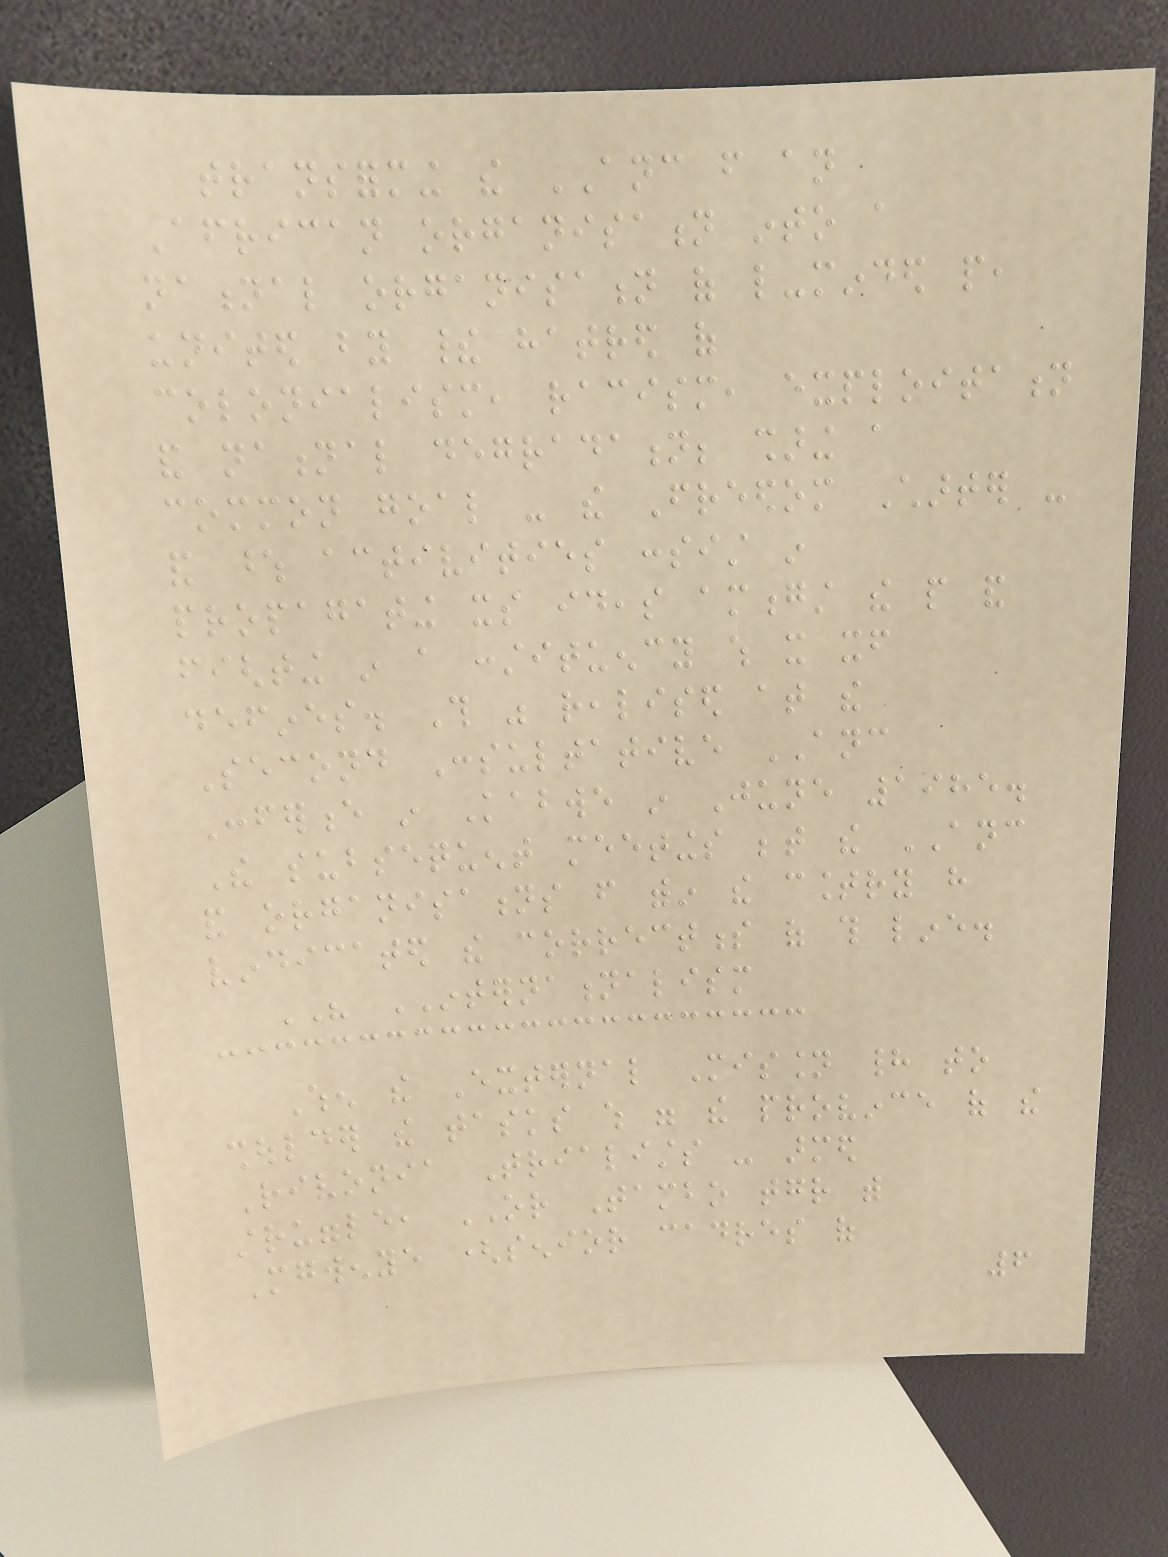transforming the ANC from an
African organisation into a
national organisation of like-minded people,
united by their hatred of
colonialism, racism, exploitation
and national degradation; sharing a
common goal - the Freedom Charter -
and whose activities consist in
propagating its ideas amongst the people and
fighting in a constituency which it itself
defines. This was realised at the
Second Consultative ANC
Conference in Kabwe in June 1985.
The subsequent meetings between the ANC
and organisations from within the country have
vindicated the correctness of this line.
HIS INTERNATIONALISM
When the External Mission had to
shoulder the tasks which were the province of the
Rivonia Trialists - armed
struggle, OR Tambo together with
Mgwenye (senior cadres of
6
